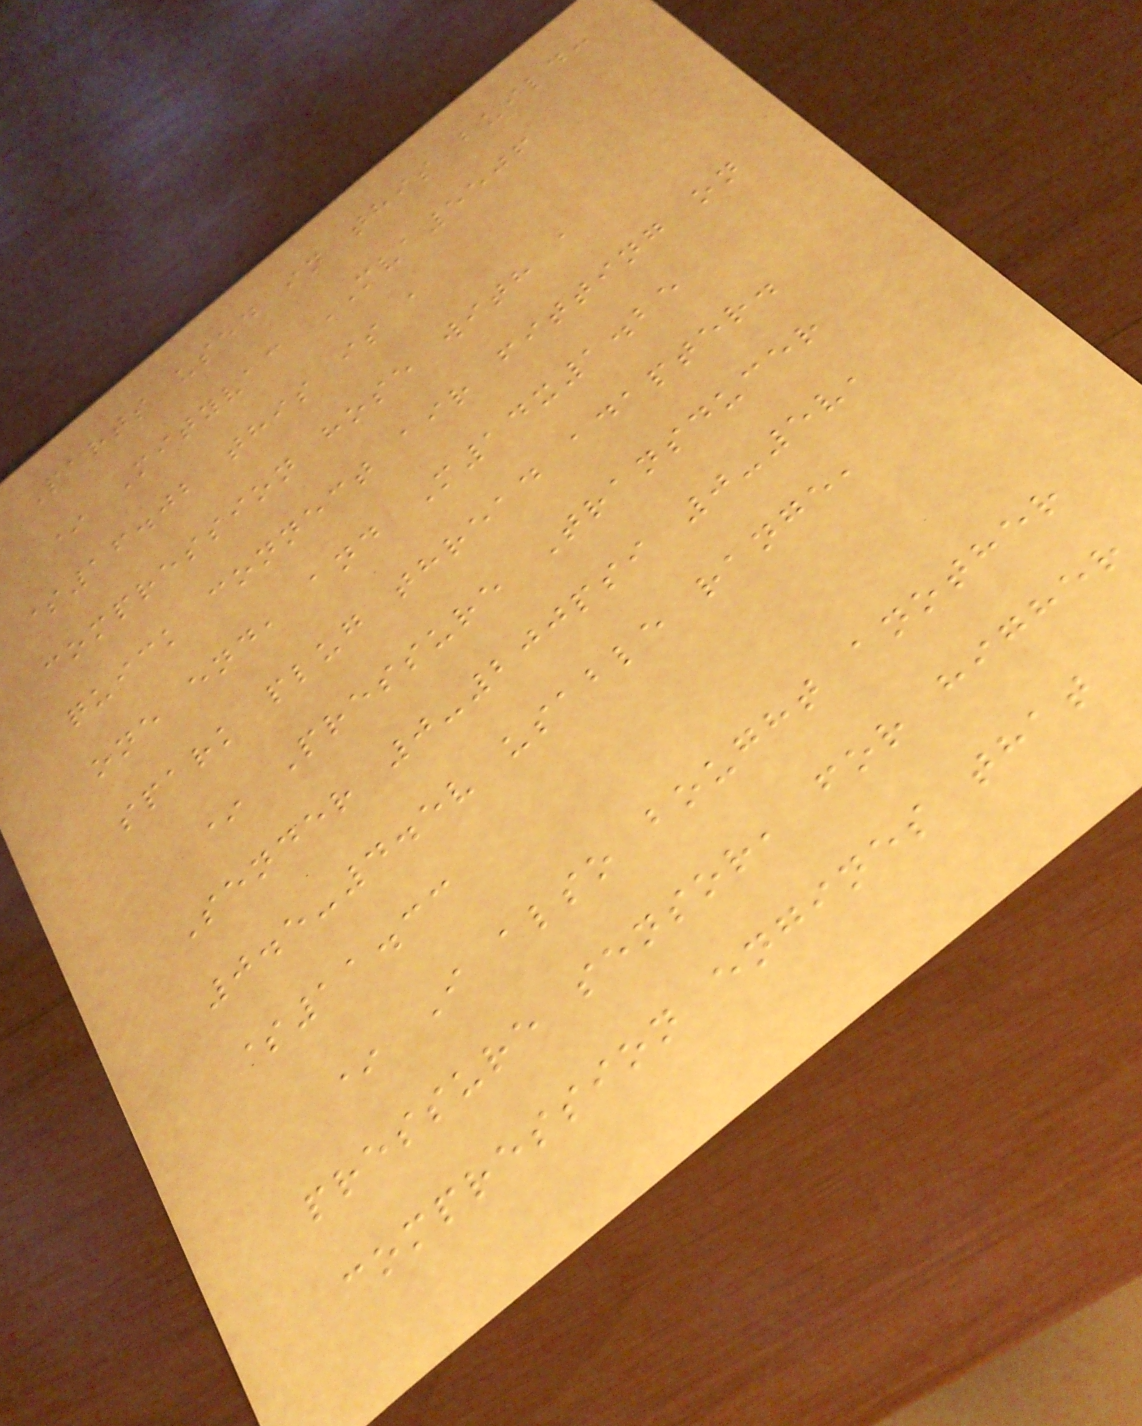Parts used in this build:
* Mityvac MVA5506
$16.02 this is a
compression hose with a
quick connect air fitting on
one end, and M14x1.25
spark plug thread adapter.
* Pressure Transducer
Sender 0-200psi 0-5v,
0.5-4.5v usable range,
$11.33
* I also bought another
pressure sensor, for higher
compression engines that
